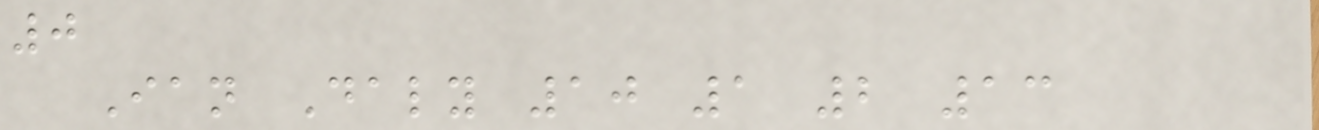0
Ian Daly 10 1 2 13
